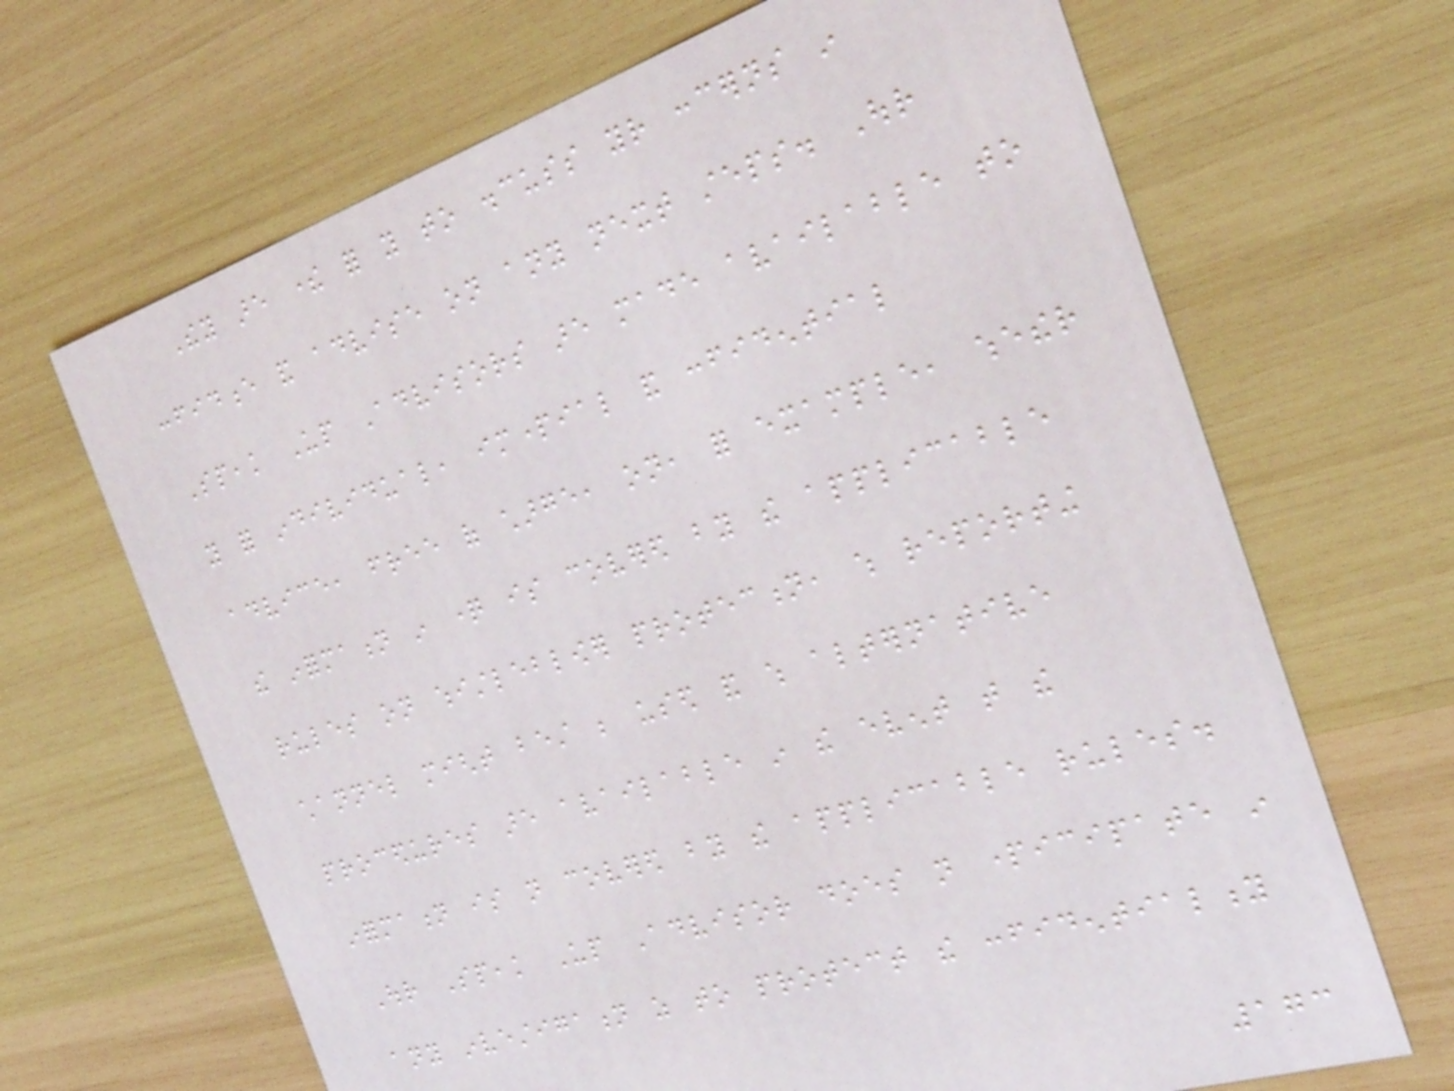They are there for you to discuss your concerns in
confidence and advise on any next steps. Our
Speak Up Advisors are made available to
you for individual, impartial and confidential
advice, free of charge, on, for example, whether
the information in question is covered by the applicable
rules on whistleblower protection, which reporting
channel might best be used and which alternative
procedures are available in the event that the
information is not covered by the applicable rules.
Our Speak Up Advisor does not participate in
any investigation as to protect the confidentiality
173
